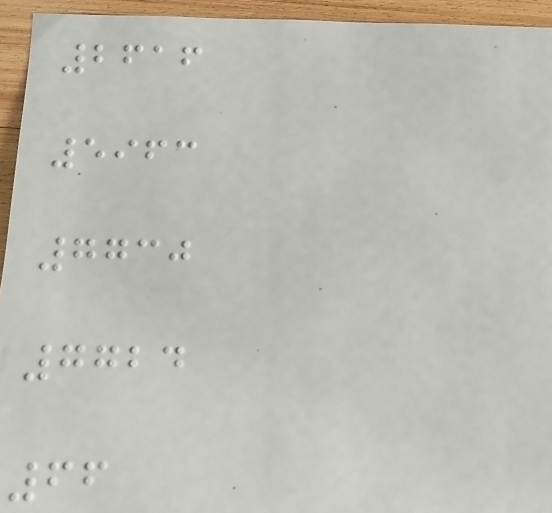2616
5963
7730
7724
66
